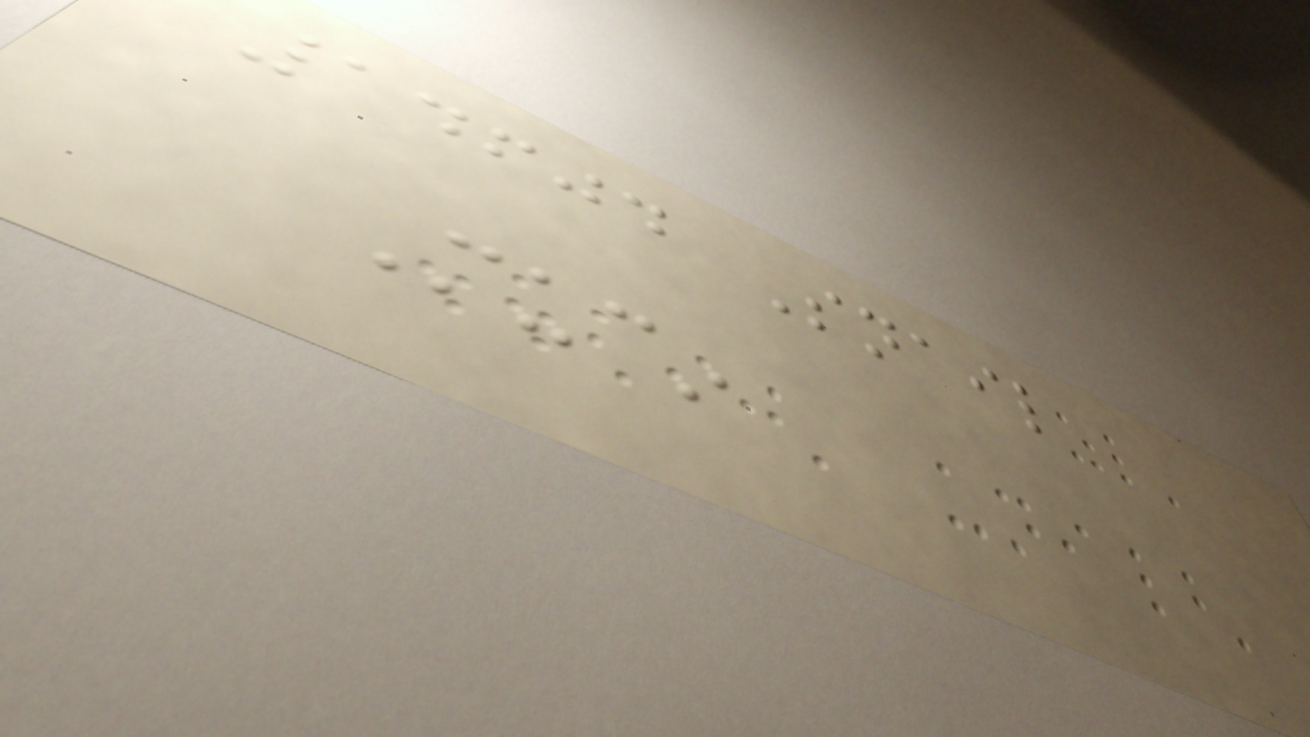14604 Snail
Mucin
